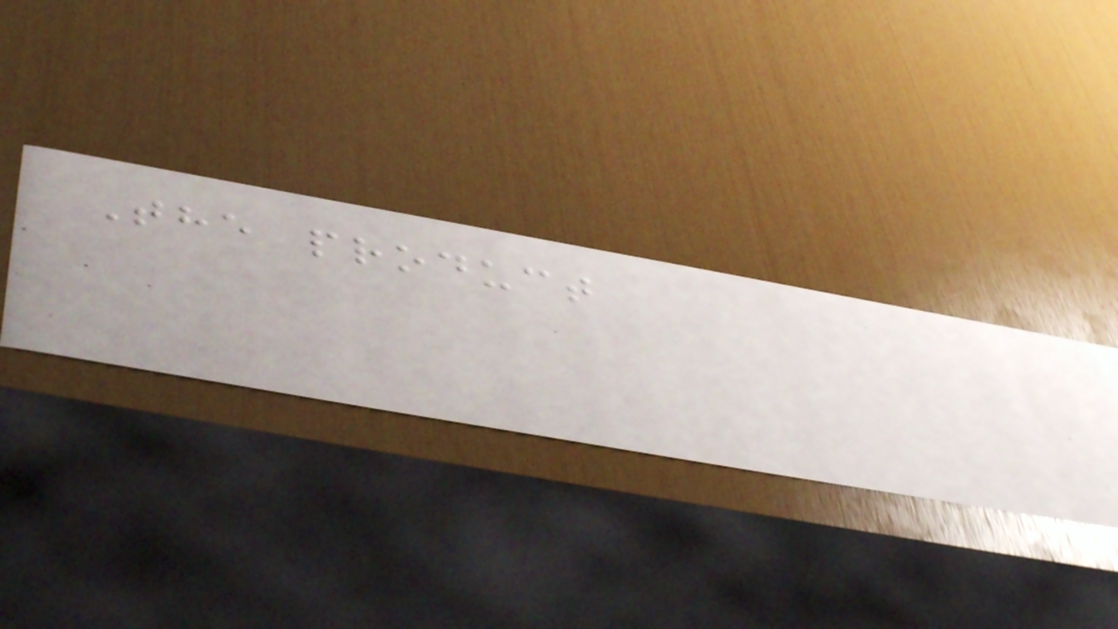The product
